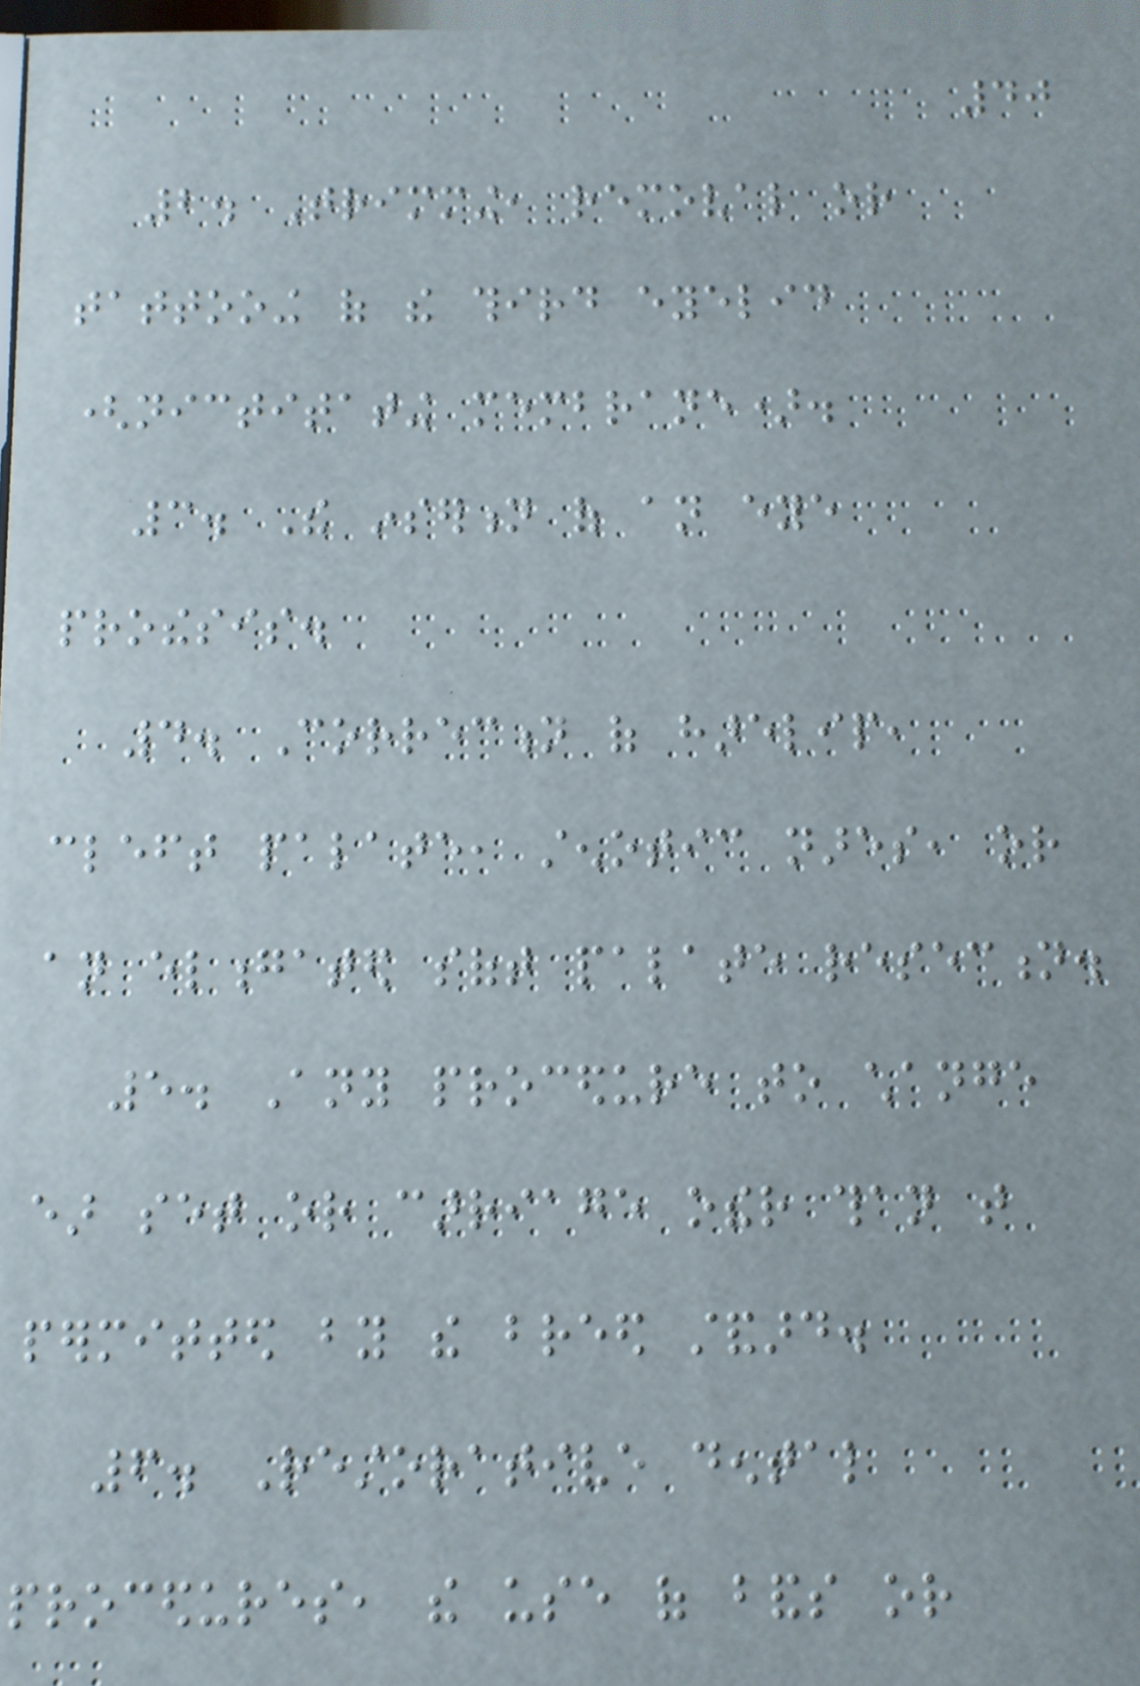40
2. Trimming, removal or
tattooing of the third eyelid
(nictitating membrane).
3. The insertion of an eye
prothesis.
4. Correction of harelip,
cleft palate, stenotic nares, or
an elongated soft palate resection.
5. Any procedure to change
ear set or carriage other than that
permitted by the breed standard.
6. Restorative dental
procedures, the use of bands or
